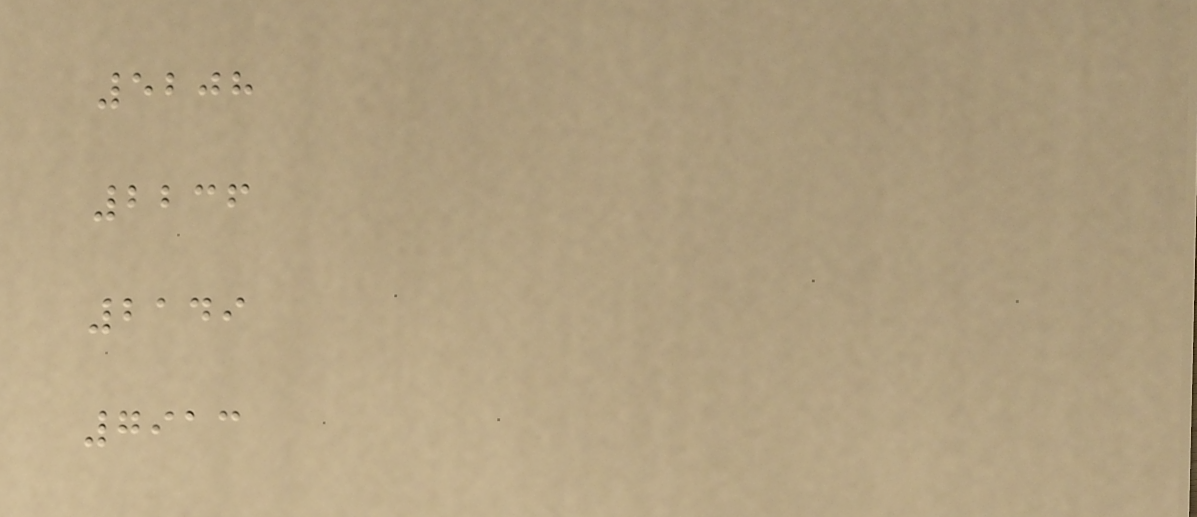5208
2236
2149
7913
